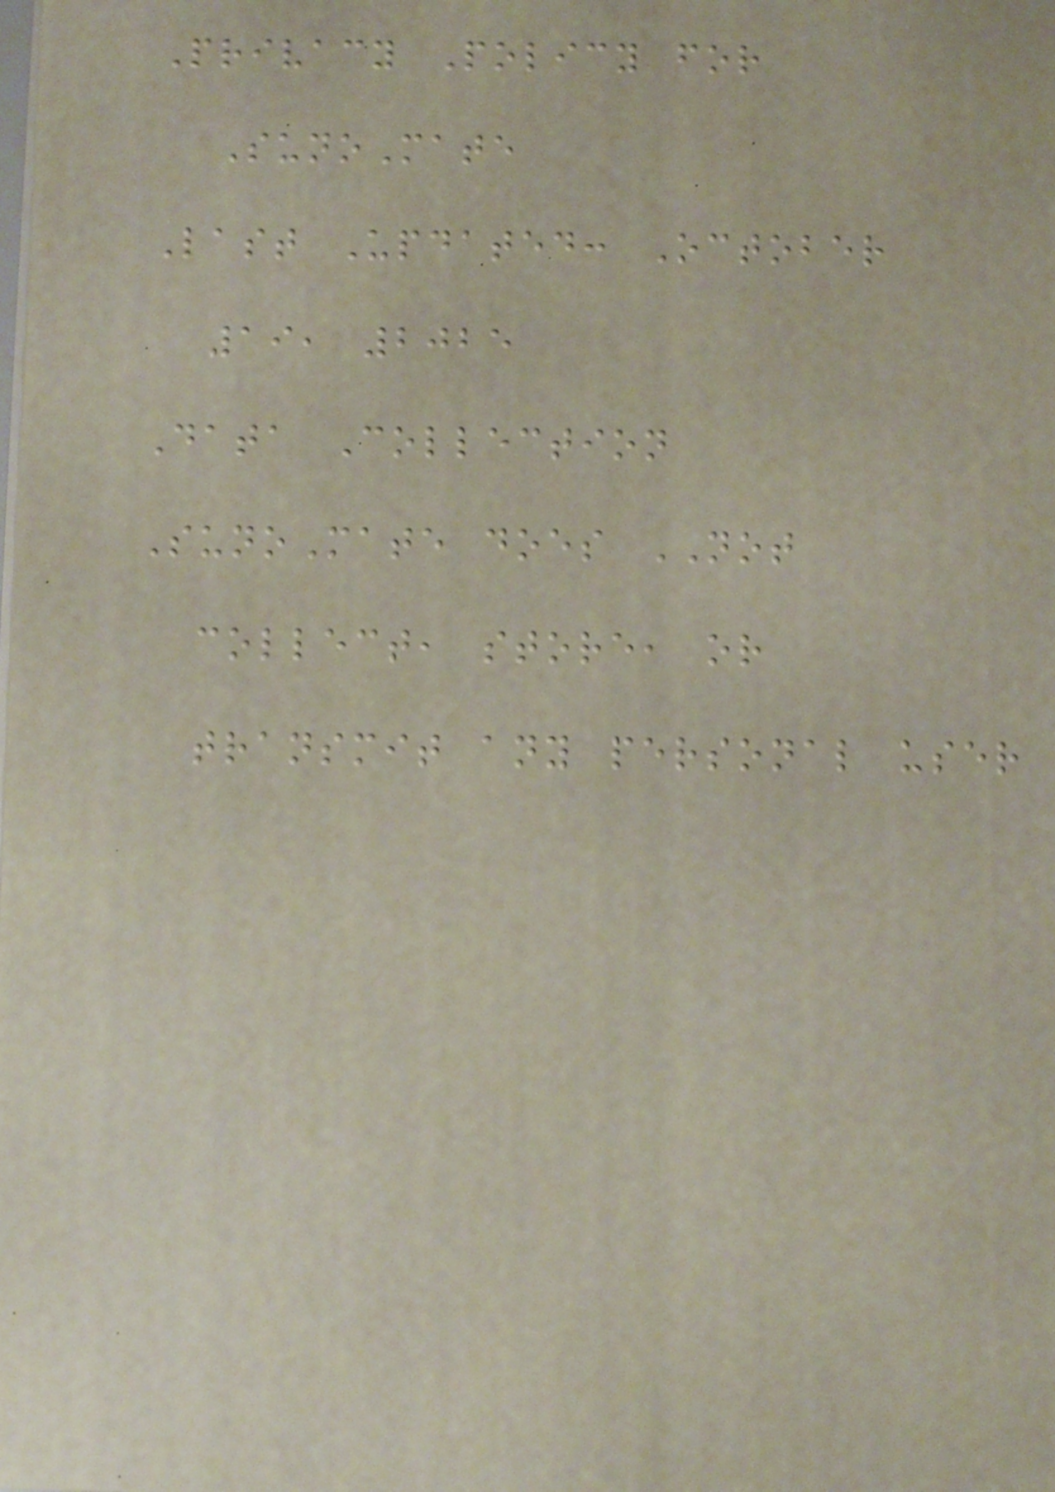Privacy Policy for
SunoMate
Last Updated: October
19, 2025
Data Collection
SunoMate does NOT
collect, store, or
transmit any personal user
